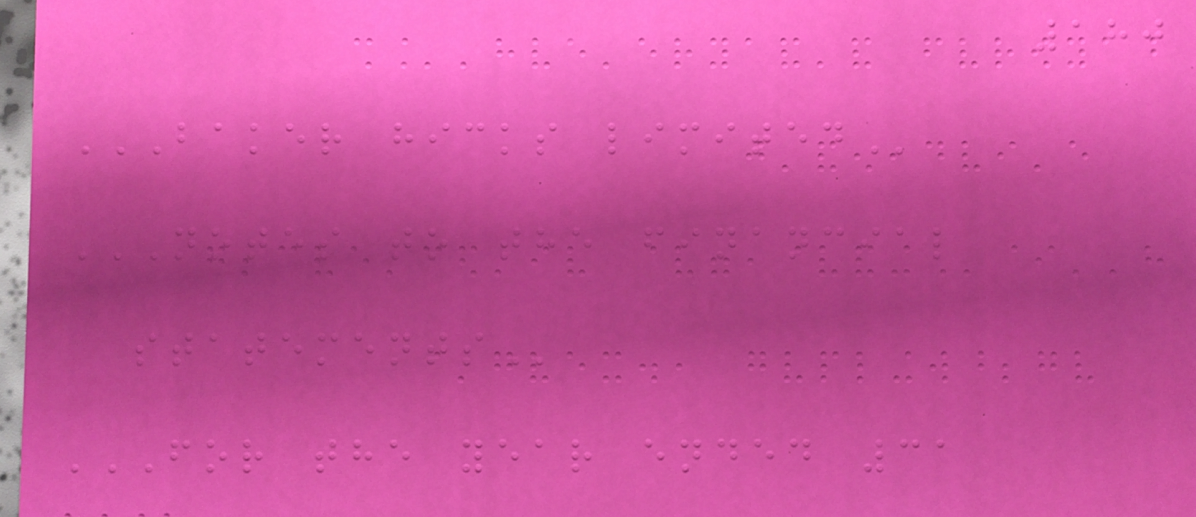180
BAKER HICKS LIMITED
NOTES TO THE FINANCIAL
STATEMENTS
FOR THE YEAR ENDED 31
